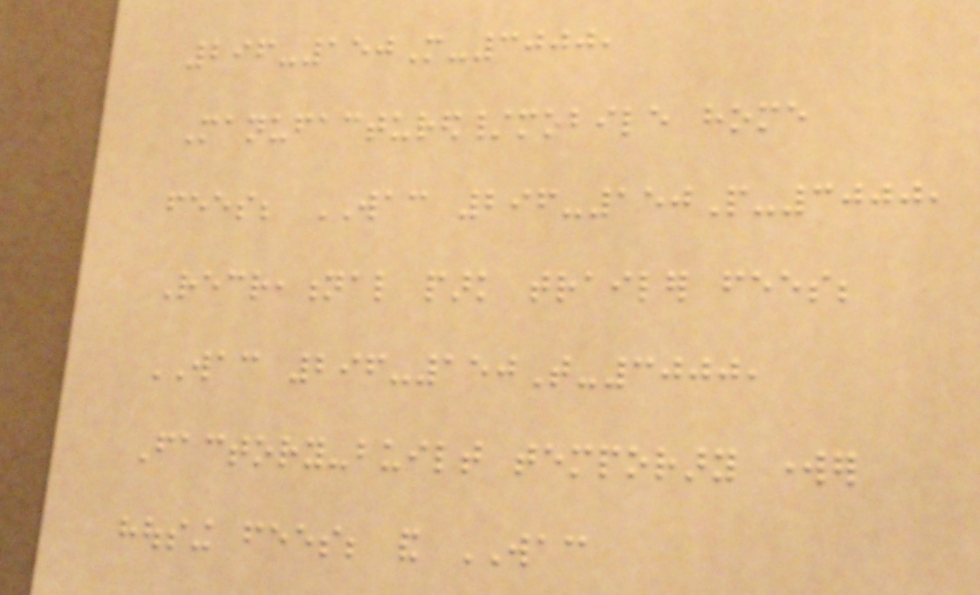296-150M-3000,
Manufactured/mobile home
fees; WAC 296-150P-3000,
Recreational park trailer fees;
WAC 296-150T-3000,
Factory-built temporary worker
housing fees; and WAC
